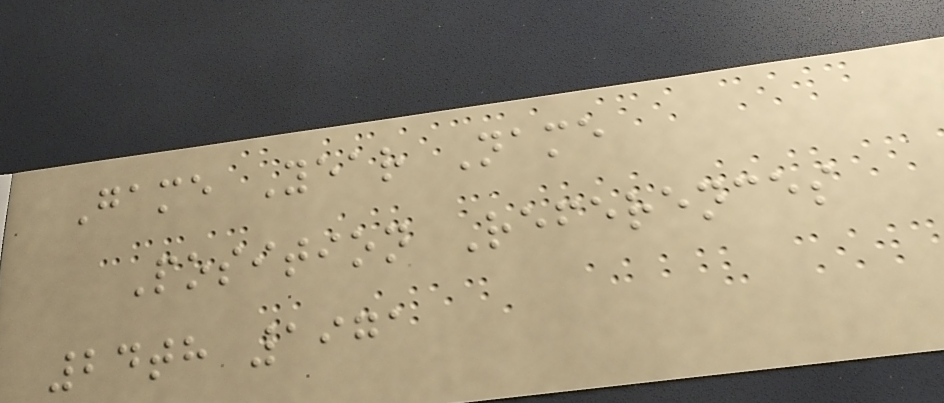Game Year Name
Position References
24th 1971
